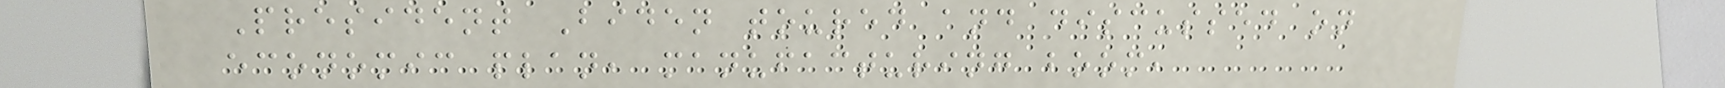President Biden toured and discussed on
economic plan, manufacturing boom,
